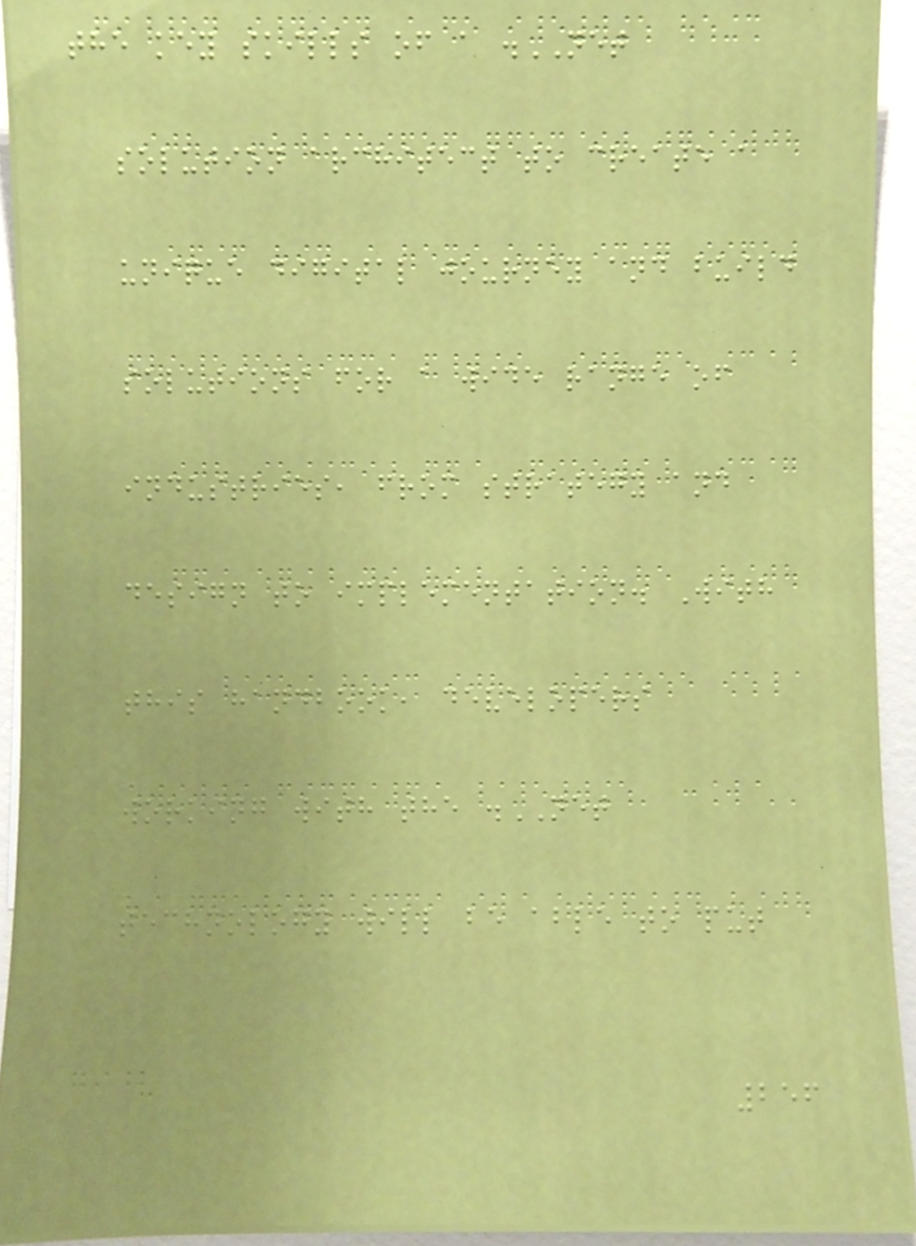the key skills of a .NET
solution architect to create a
unique digital journey and build
solutions for a wide range of
industries, from strategy and
design to implementation. With
this handbook, developers
working with the .NET
technology will be able to put
256
